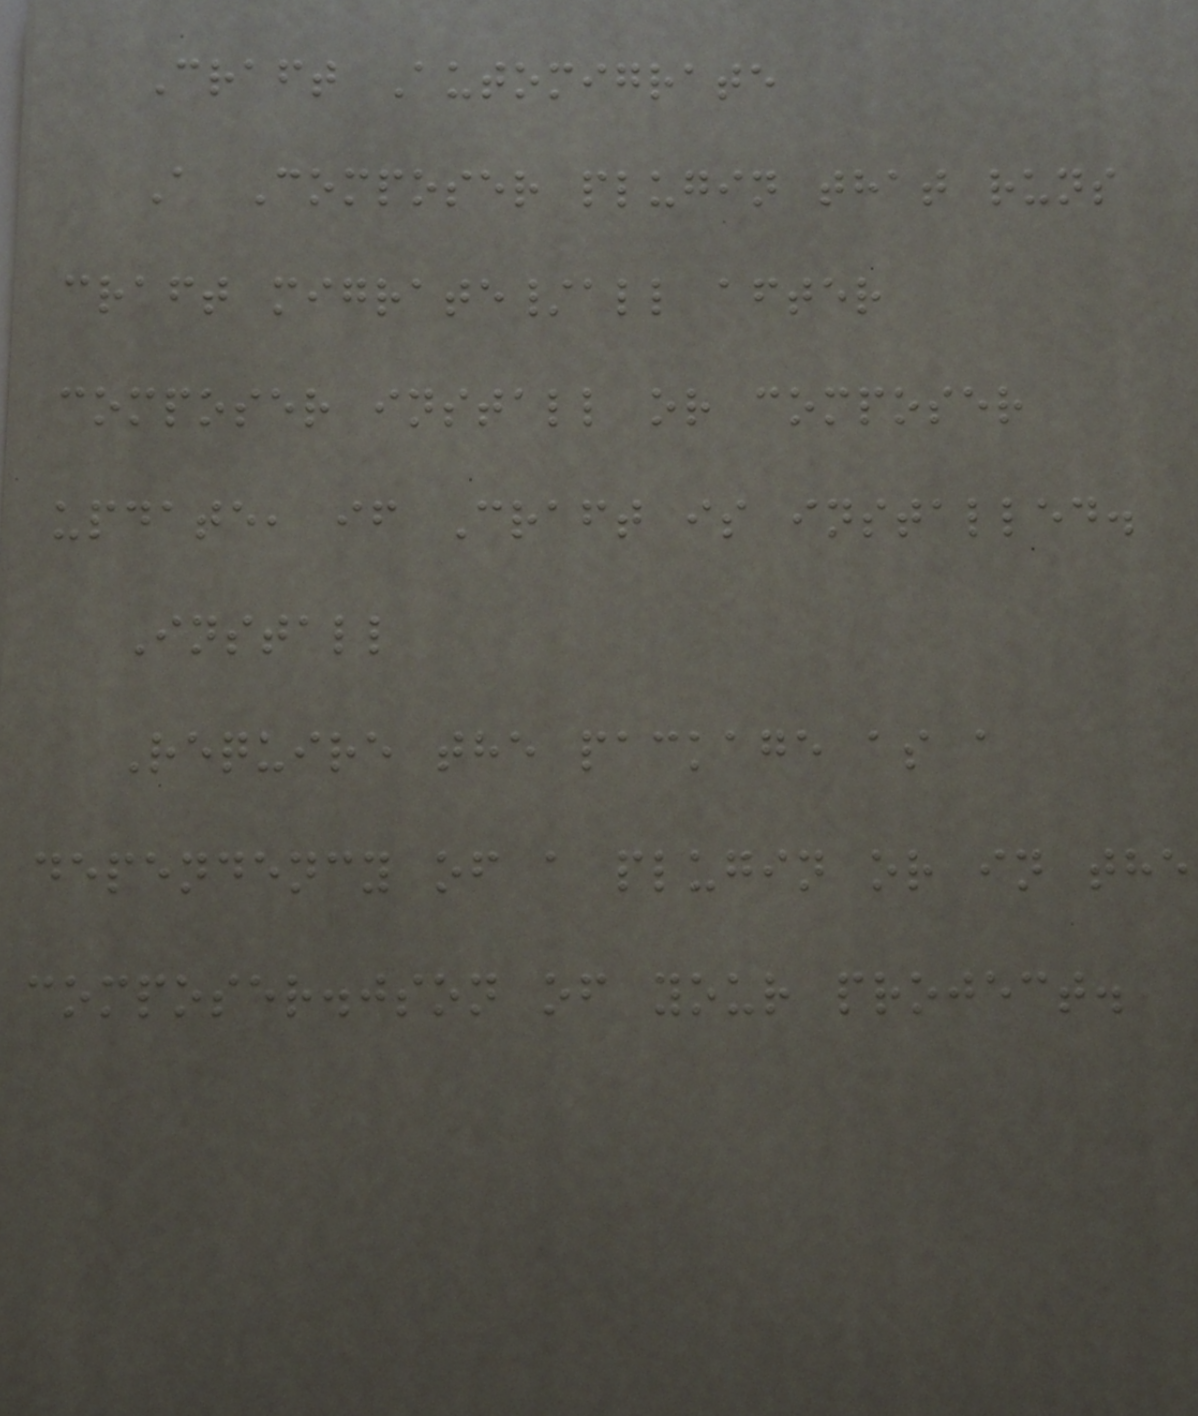Craft Automigrate
A Composer plugin that runs
craft migrate/all after
composer install or composer
update, if Craft is installed.
Install
Require the package as a
dependency of a plugin or in the
composer.json of your project.
